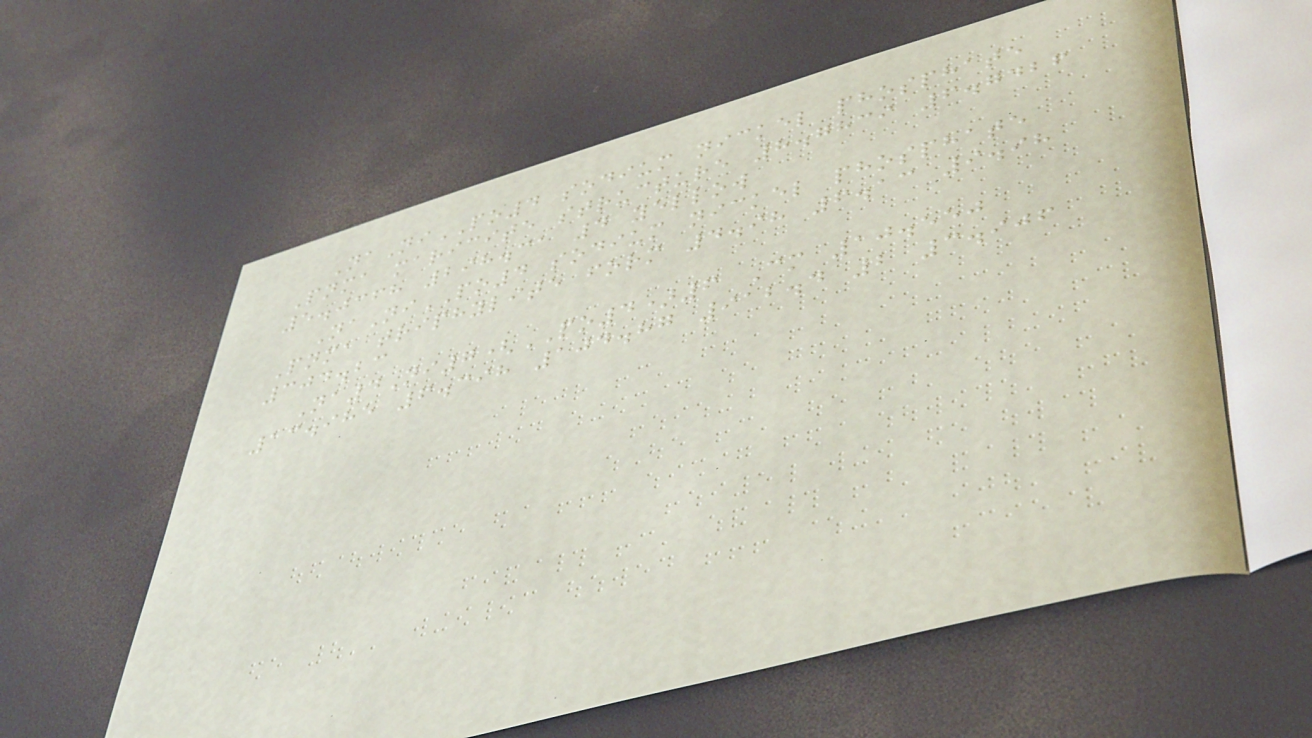NaNiPO4 sodium nickel phosphate
Pnma maricite structure 8.7839 6.7426
5.0368 298.31 4 yellow
NaNiPO4 sodium nickel phosphate
Pnma triphylite form 4.98 6.13 9.98
304.23
Na4Ni7(PO4)6 Cm 10.550
13.985 6.398 104.87 912.4 2 3.906
